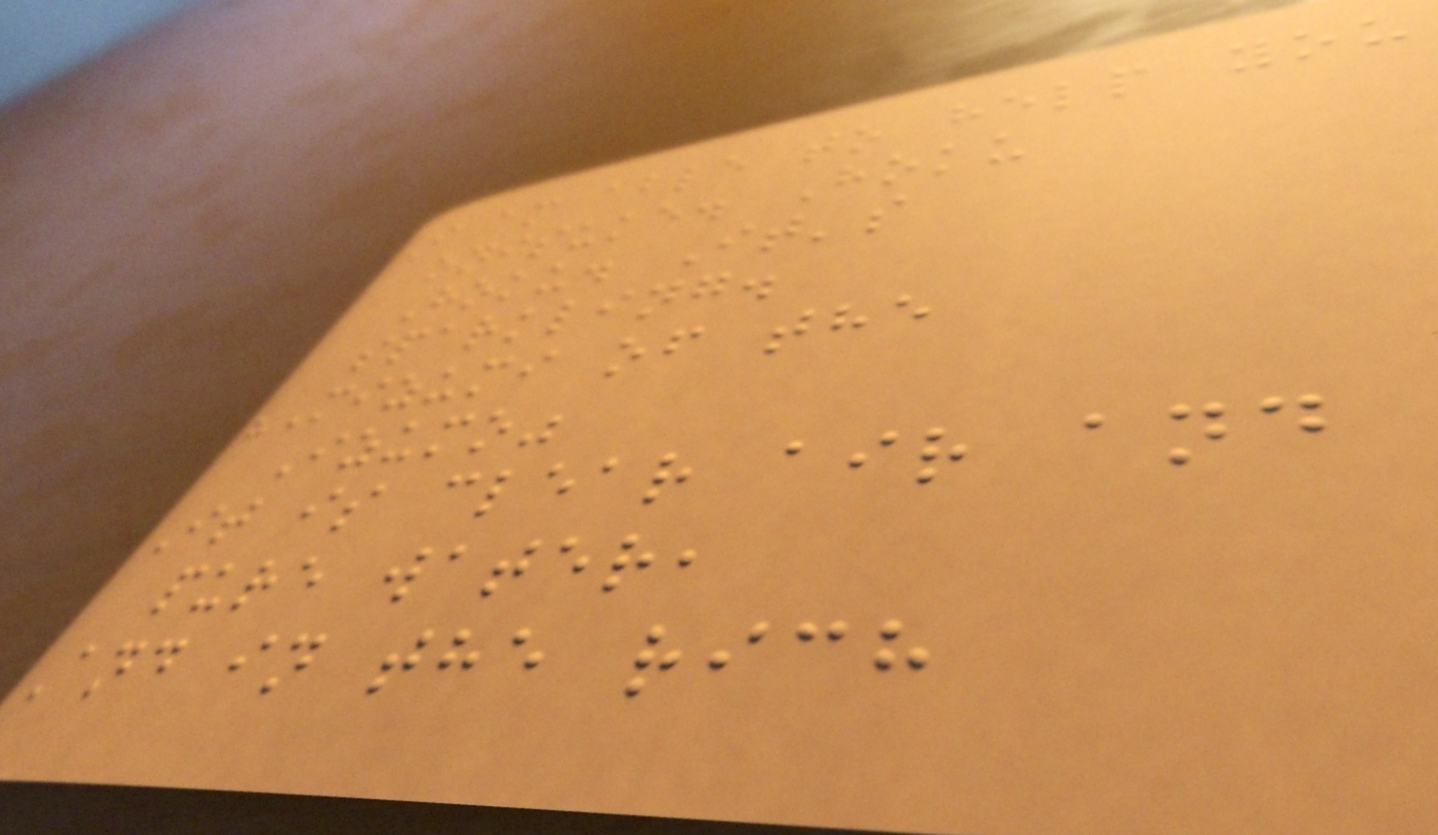I am able to help you
onisuke. Hoku
Hoku. It's
sparkling.
"Mizumi of the
Izumo"
It is clear air and
pure water,
And in the rich
